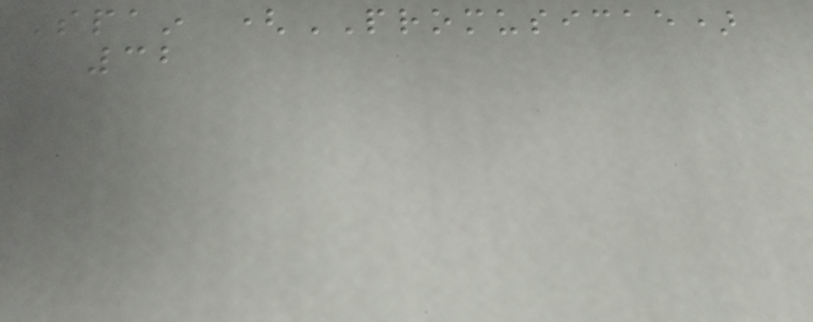Spain (PROMUSICAE)
32
